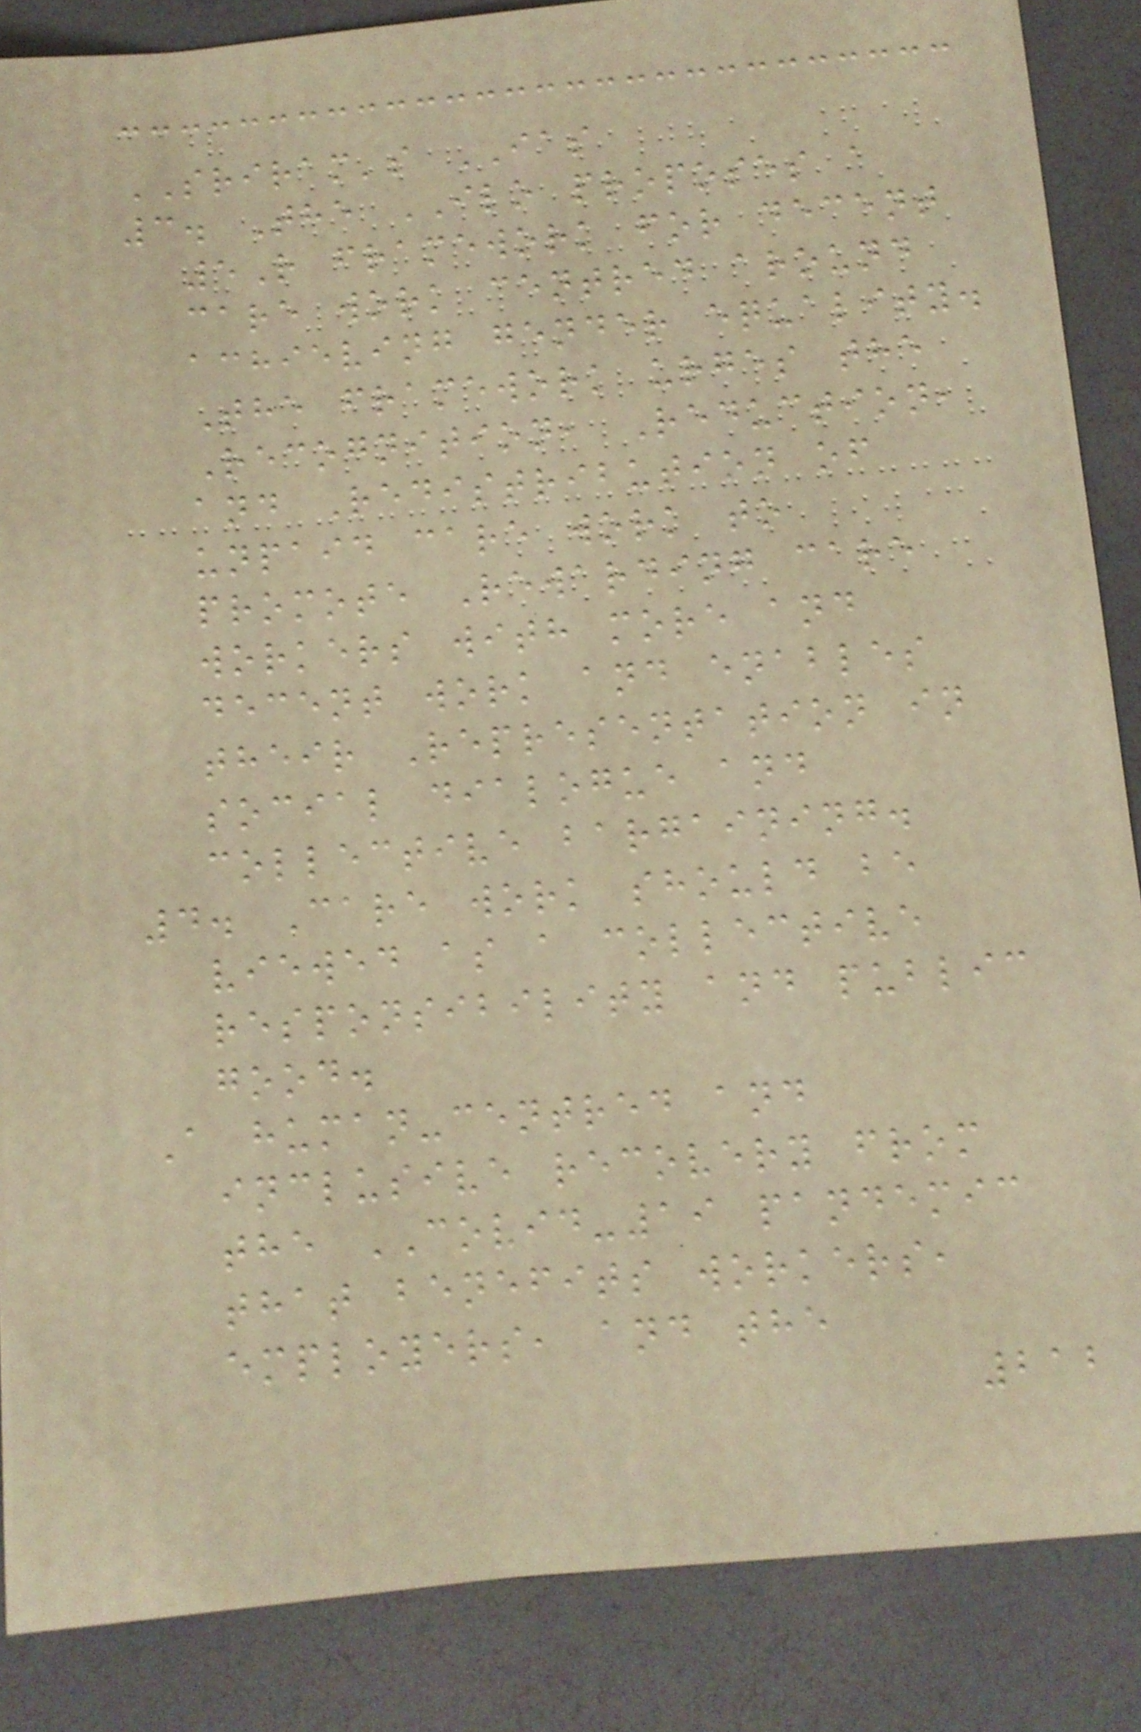SRIRAM's IAS
3. The ILO proposes a
5R framework for decent
care work centred around
achieving gender equality.
The framework urges the
Recognition, Reduction,
and Redistribution of
unpaid care work to
promote Rewarding care
workers with more and
decent work and enables
their Representation in
social dialogue and
collective bargaining.
4. Care work should be
viewed as a collective
responsibility and public
good.
A human-centred and
inclusive recovery from
the COVID-19 pandemic
that benefits workers,
employers, and the
212
